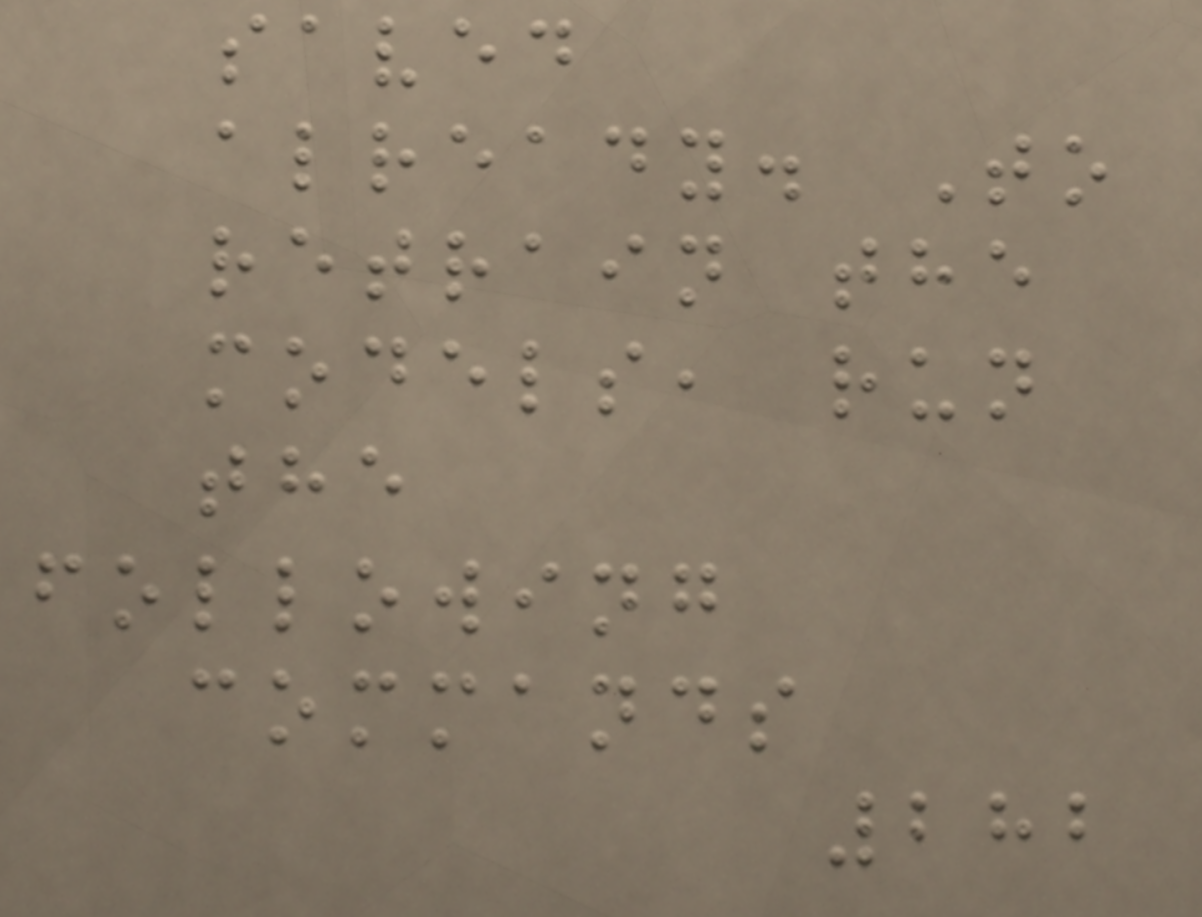saved
already. To
retrain the
models, run
the
following
commands
282
